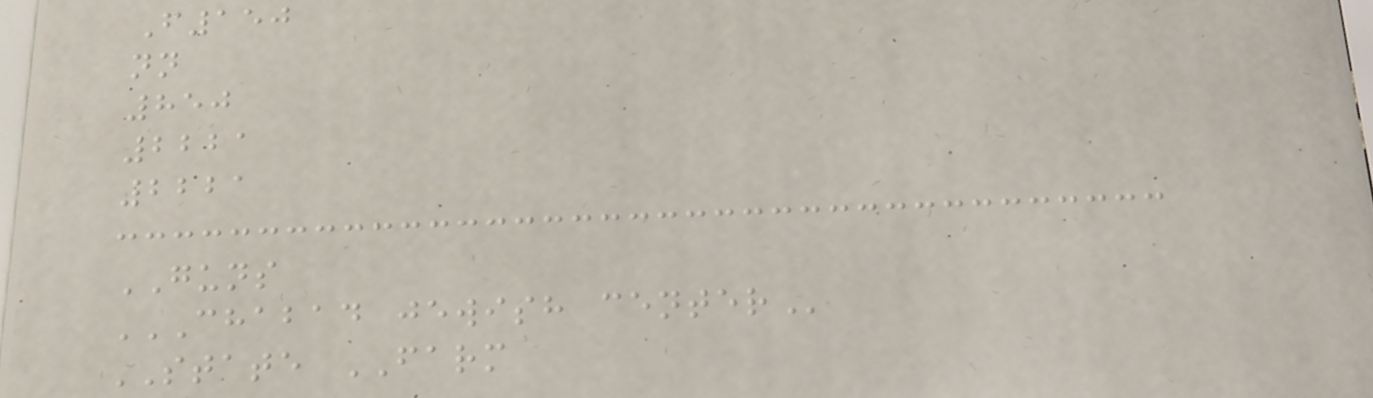F150
nn
850
2221
2221
GUNS
CHABAD JEWISH CENTER
STATE FARM
